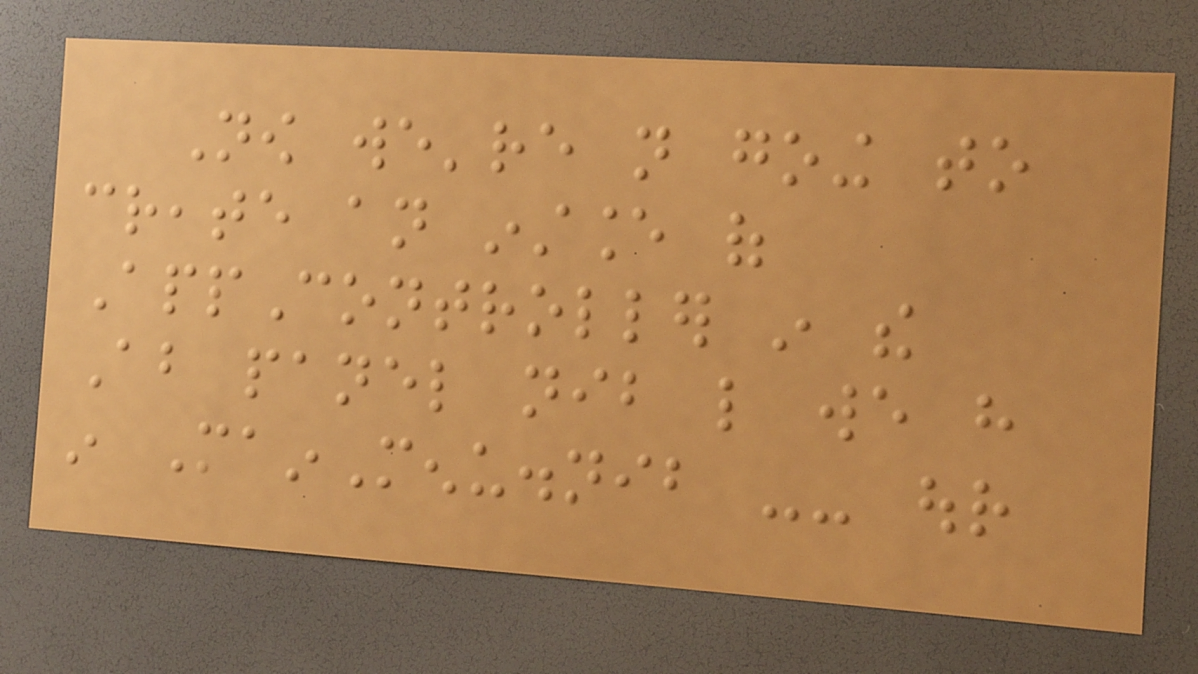Now we're not going to
create an instance of
AppController in the
About panel nib like we have
in MainMenu.nib -- our
